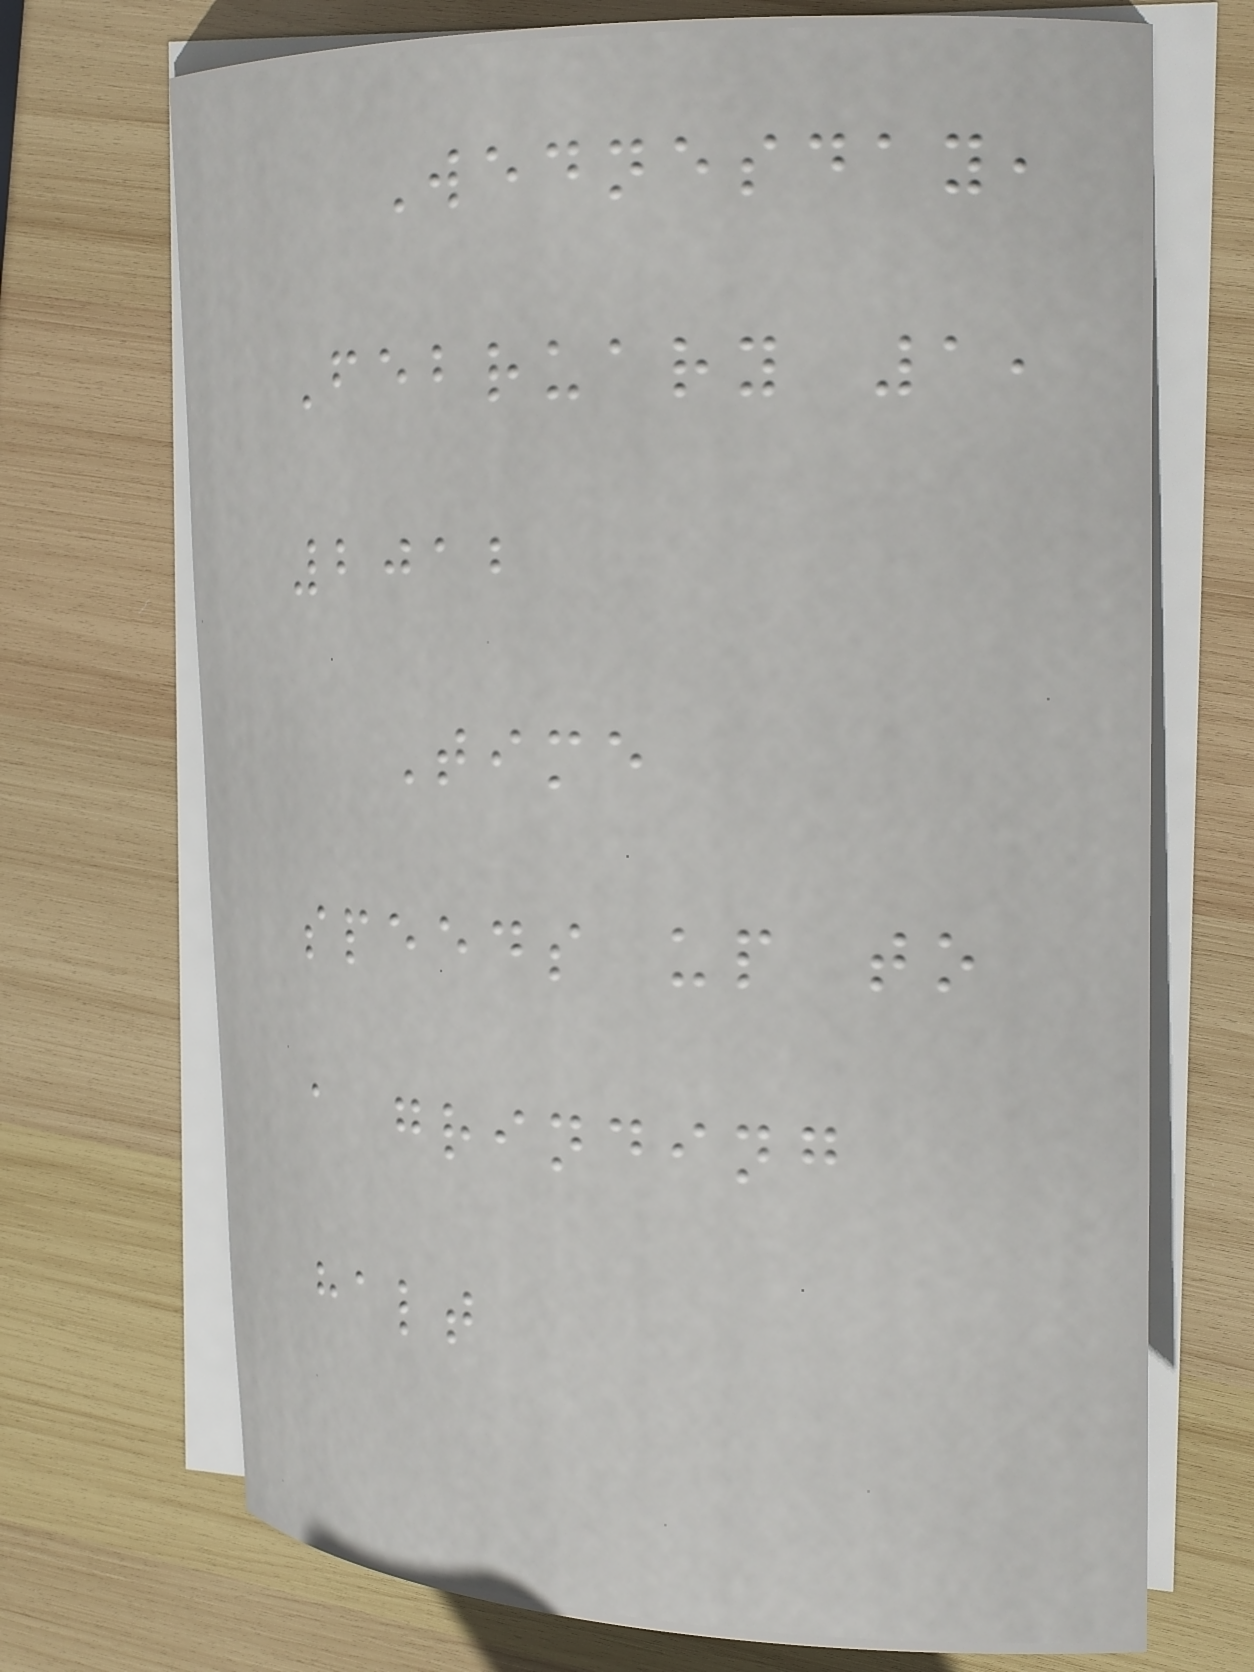Wednesday,
February 1,
2012
Time
speeds up to
a grinding
halt
